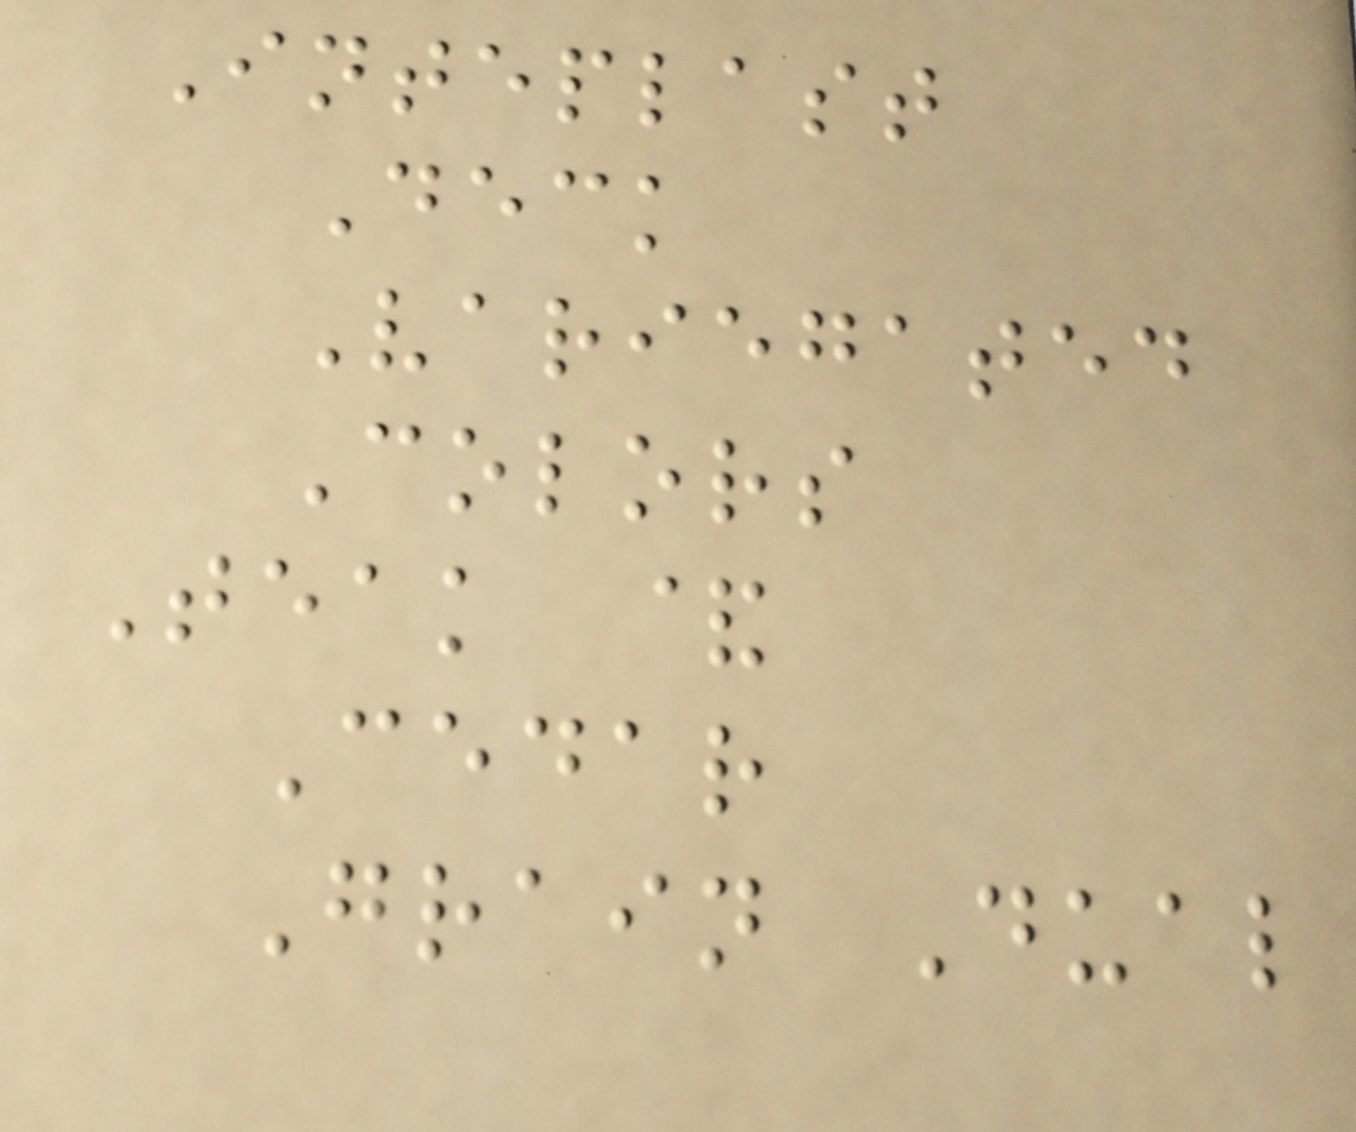Inteplast
Deck
Variegated
Colors
Teak &
Cedar
Grain Dual
